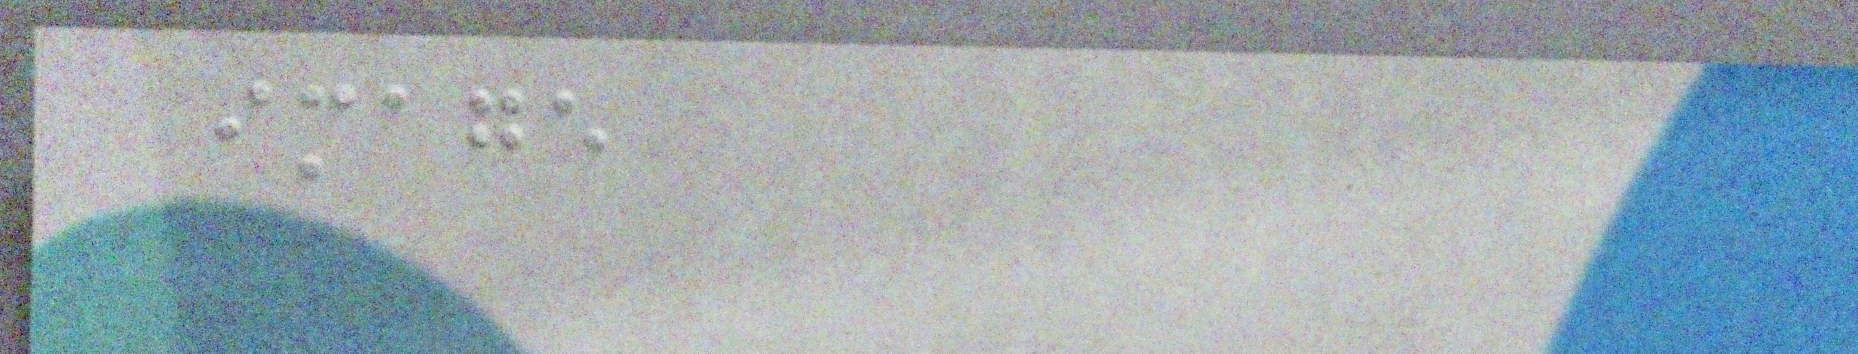image
